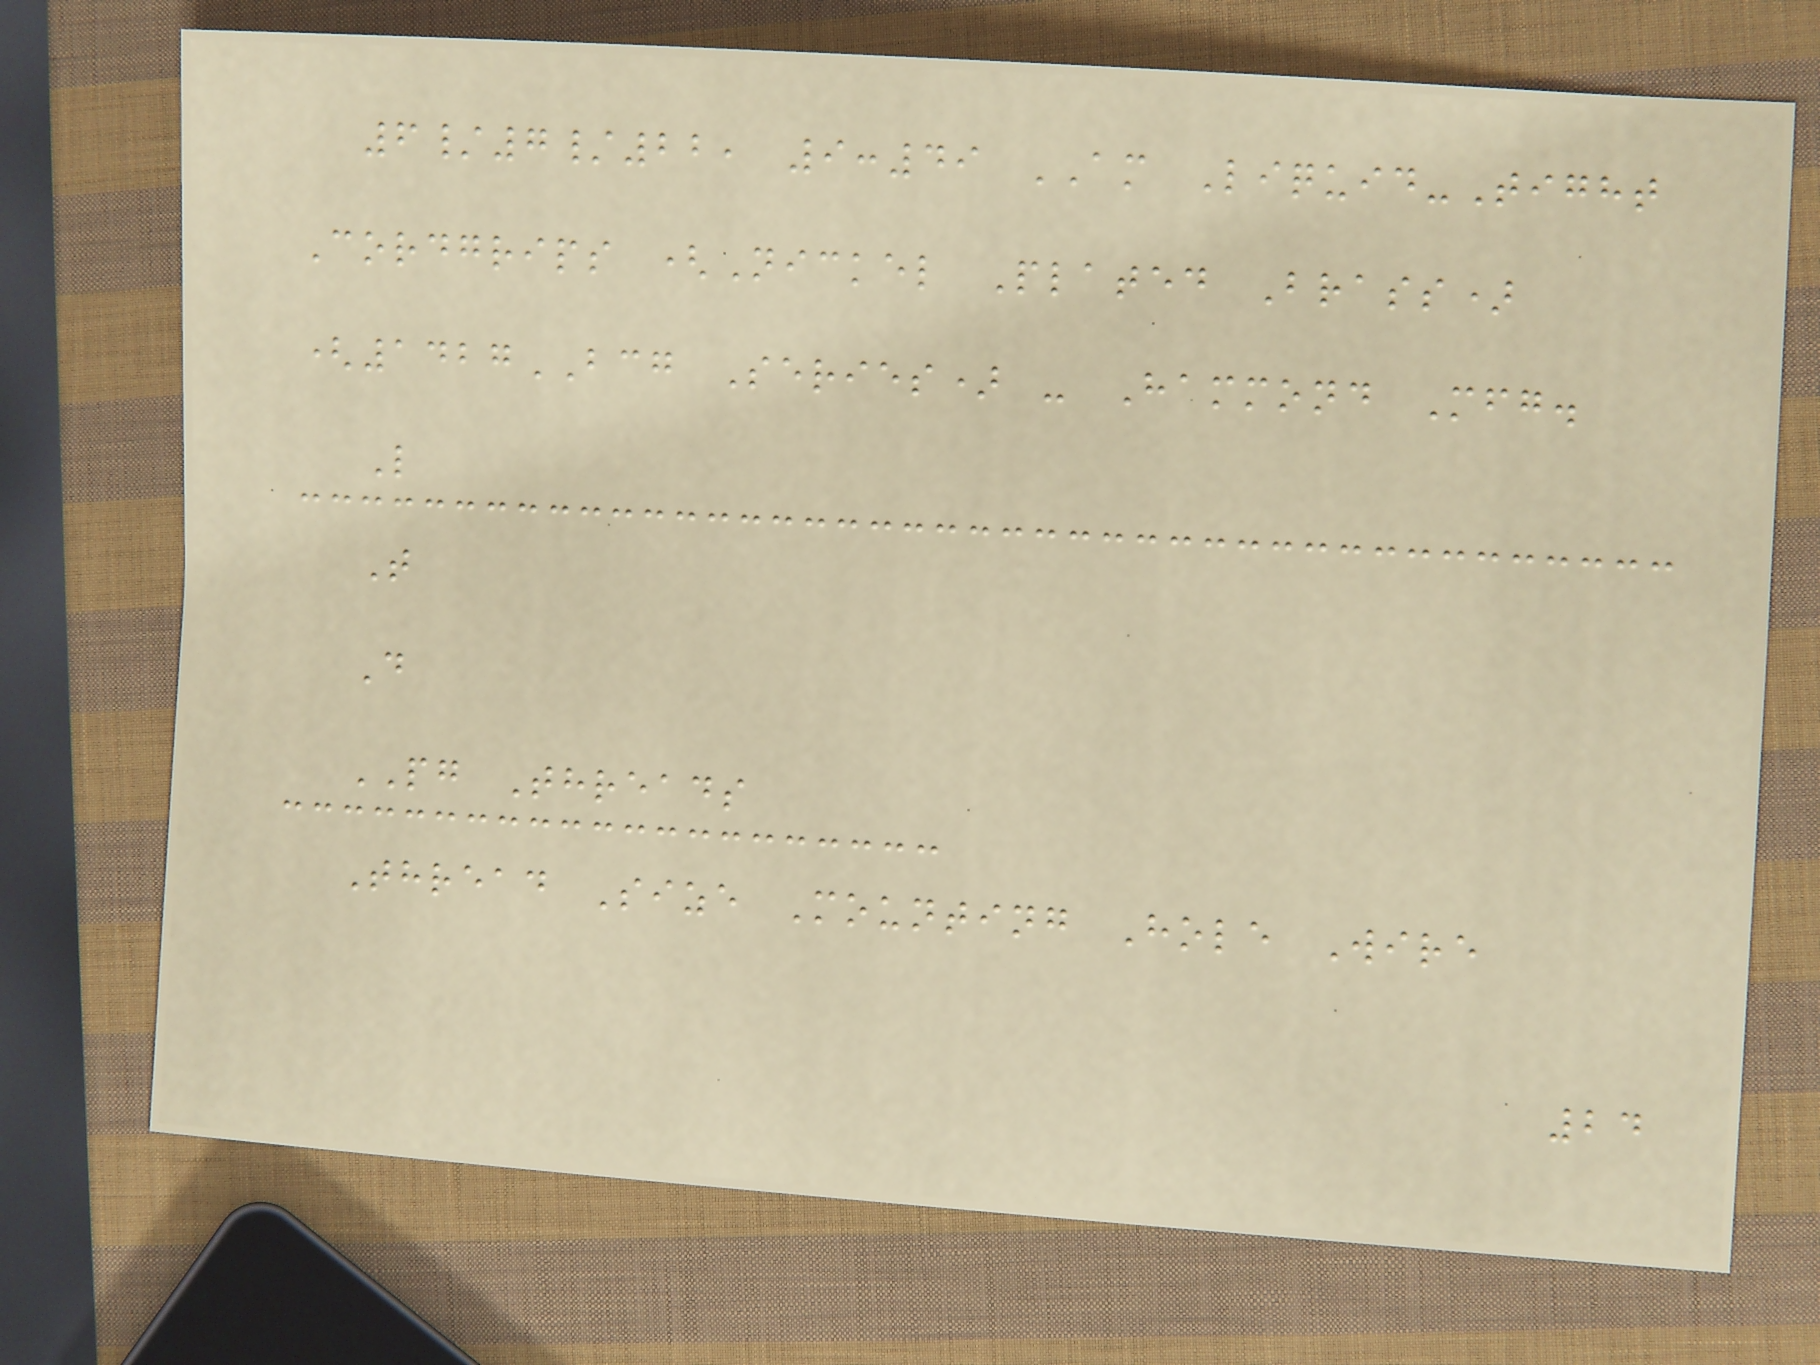6/7/22, 9:49 AM Liquid-Tight
Cordgrips (Nickel Plated Brass)
(1427BCG Series) - Hammond Mfg.
L
T
D
PG Threads
Thread Size Mounting Hole Wire
24
